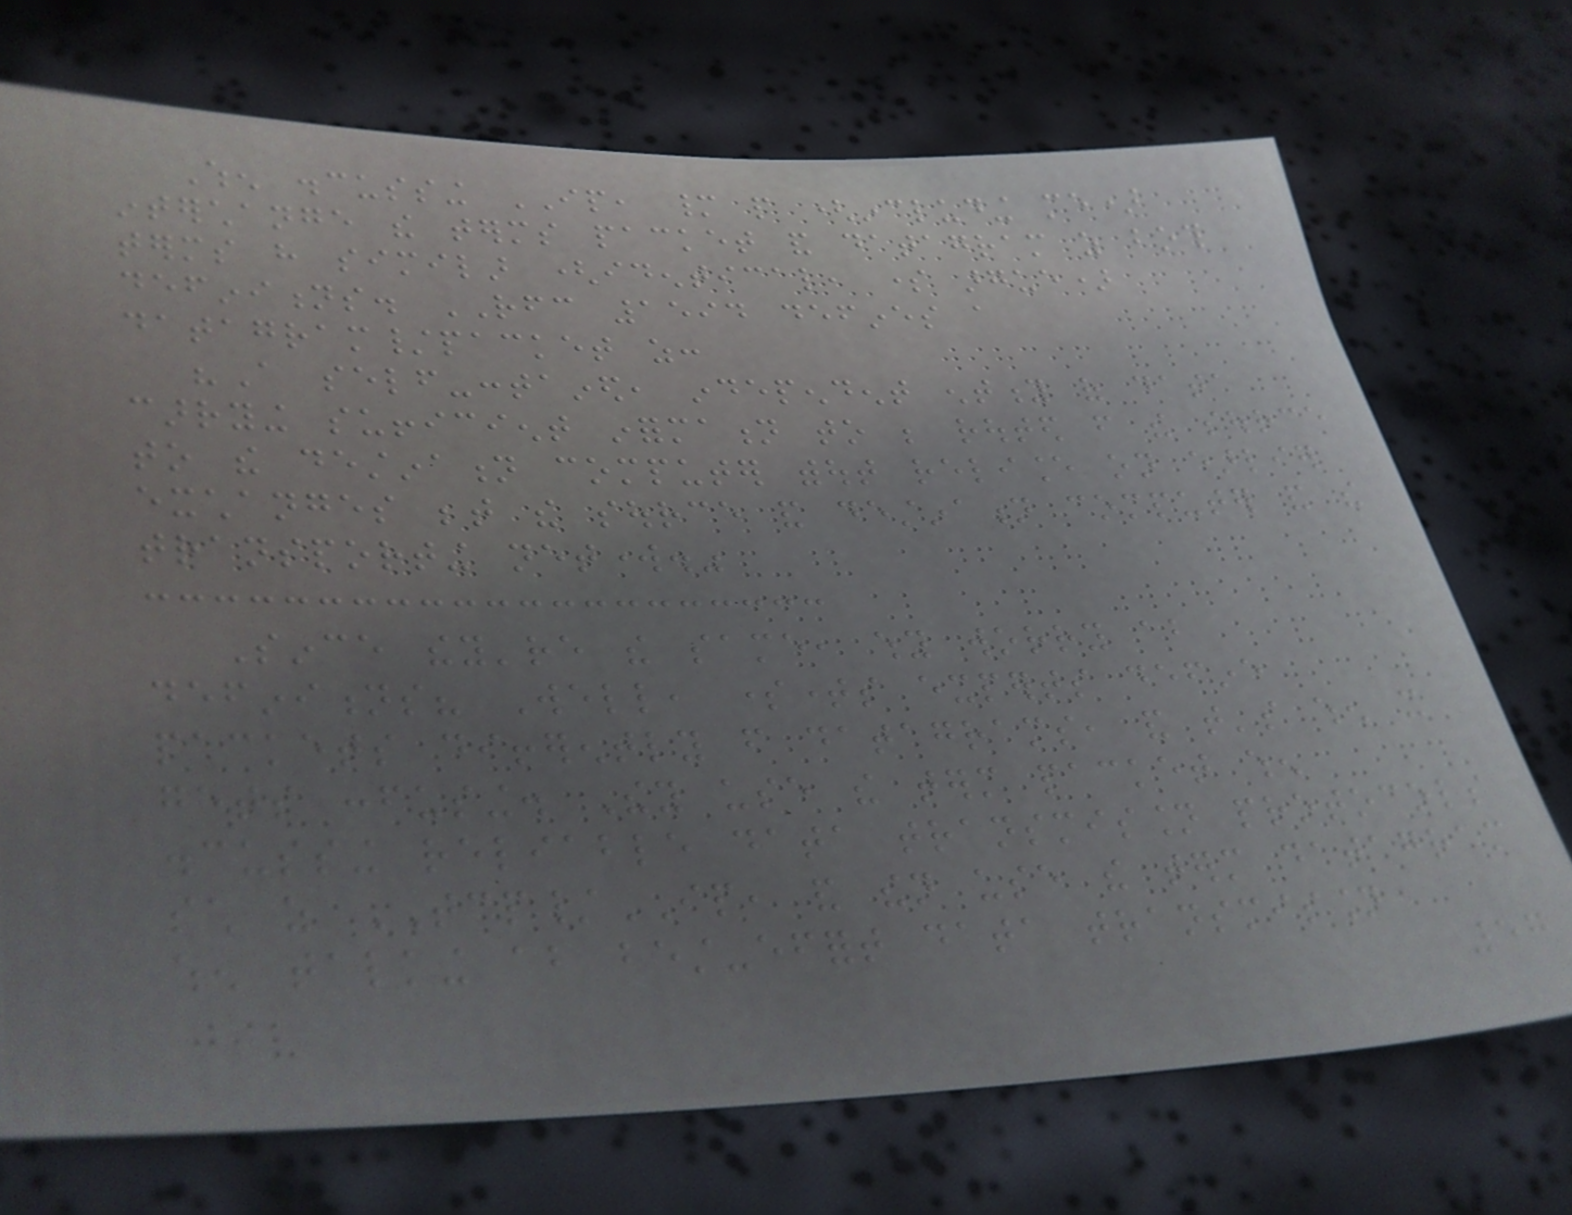When discussing IP, many people (including me)
interchange the terms packet and datagram as both
terms have similar (identical, some argue)
definitions. RFC 1594 defines a
datagram/packet as:
"A self-contained, independent entity of data
carrying sufficient information to be routed from the source
to the destination computer without reliance on earlier
exchanges between the source and destination computer and the
transporting network."
Since they're the same, why worry about
definitions? Well, sometimes experts define
packets differently from datagrams, and that's when it
gets confusing. They use the term packet when
discussing reliable data transmission protocols
such as TCP/IP, and then use the term datagram
when talking about best-effort data transmission
57
